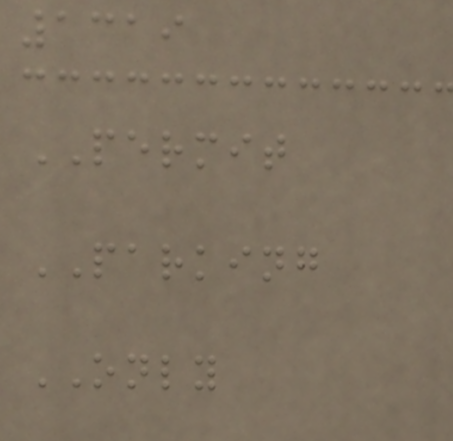1319
PERMIT
PARKING
ONLY
